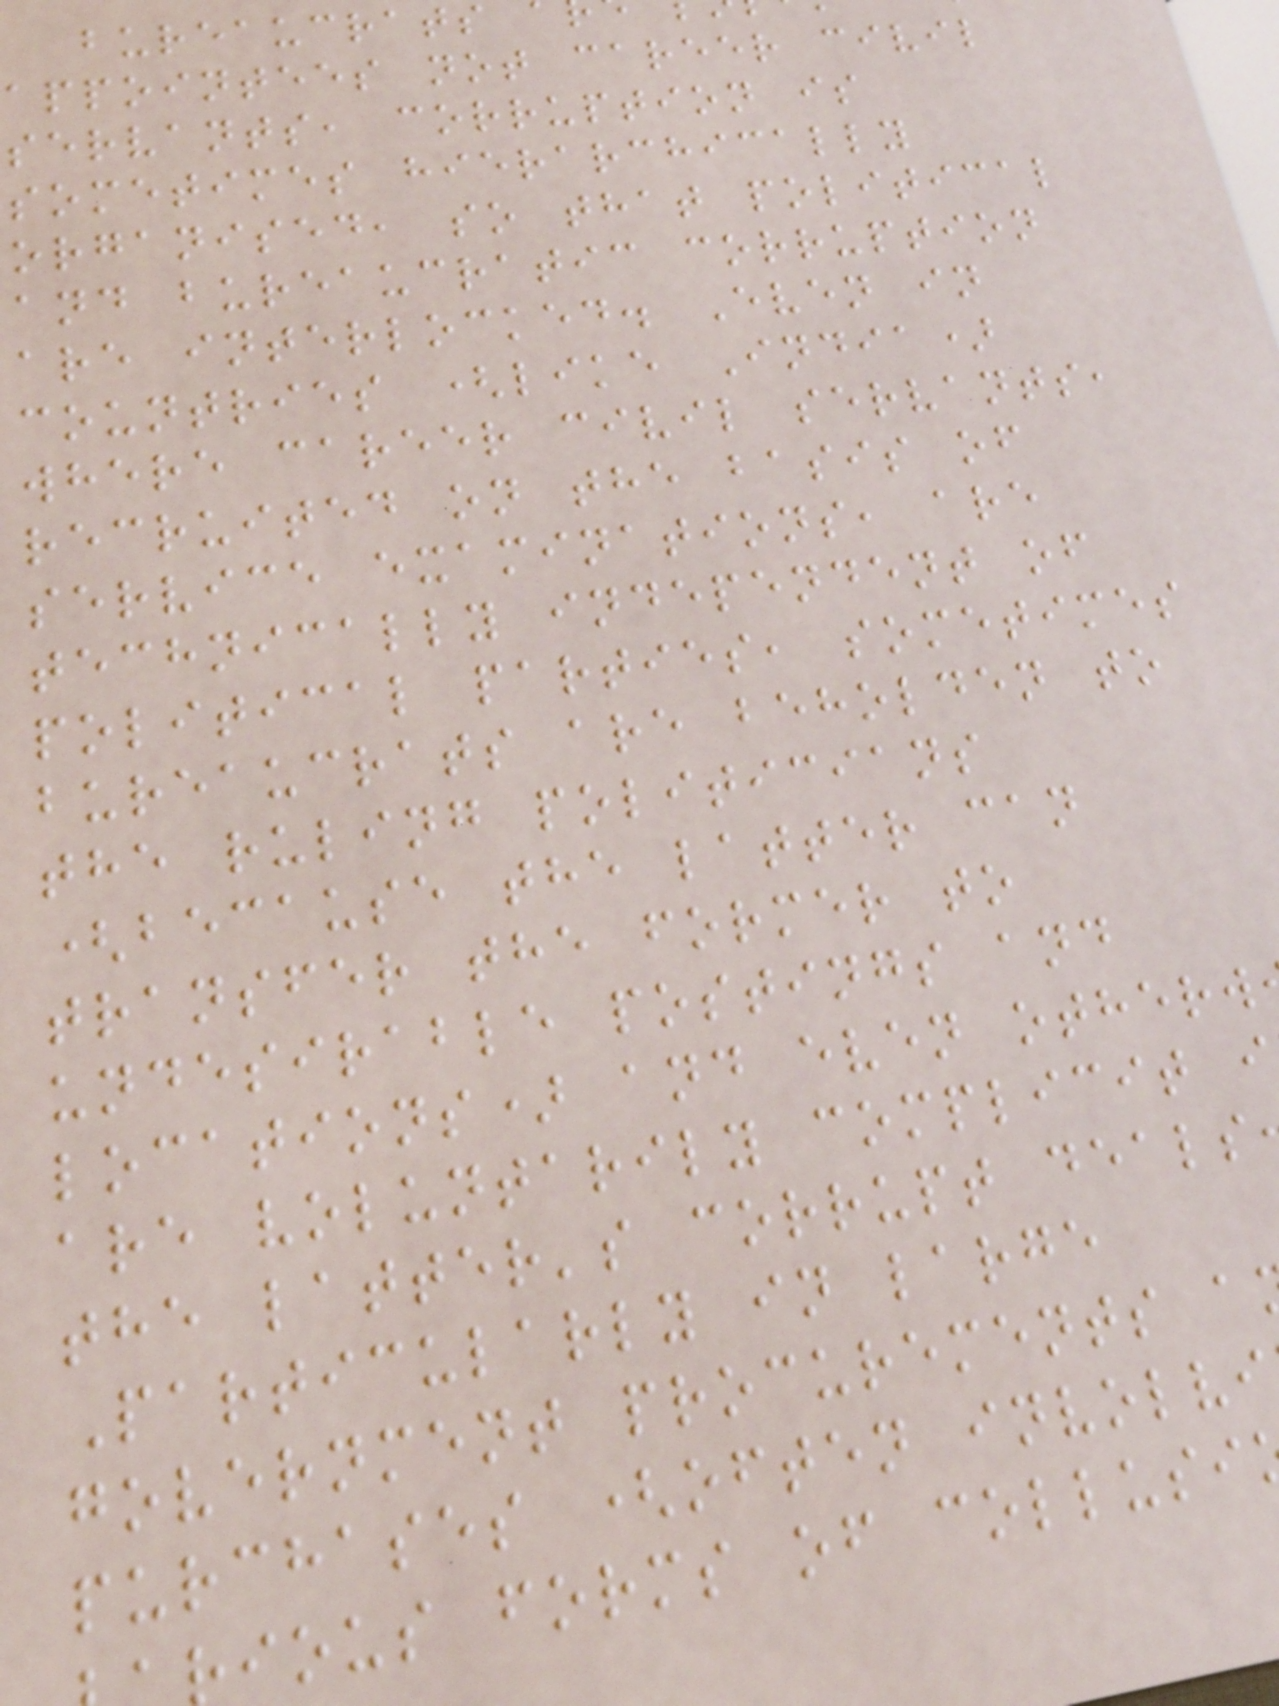bureaucrats
appointees not career civil
servants, corruption is
sometimes hierarchically
organised, so that political
and bureaucratic corruption
are interlocked. Even in
countries (like India)
where career civil servants,
recruited on the basis of
service examinations, are
technically independent of
political parties, sometimes
bureaucrats are beholden to
the ruling politicians
(because the latter can
transfer the former to
undesirable postings and
locations) and even otherw
are voluntarily complicit i
the latter's corrupt deals
Particularly in large
government procurements a
purchases (often involvi
ious forms of collusi
